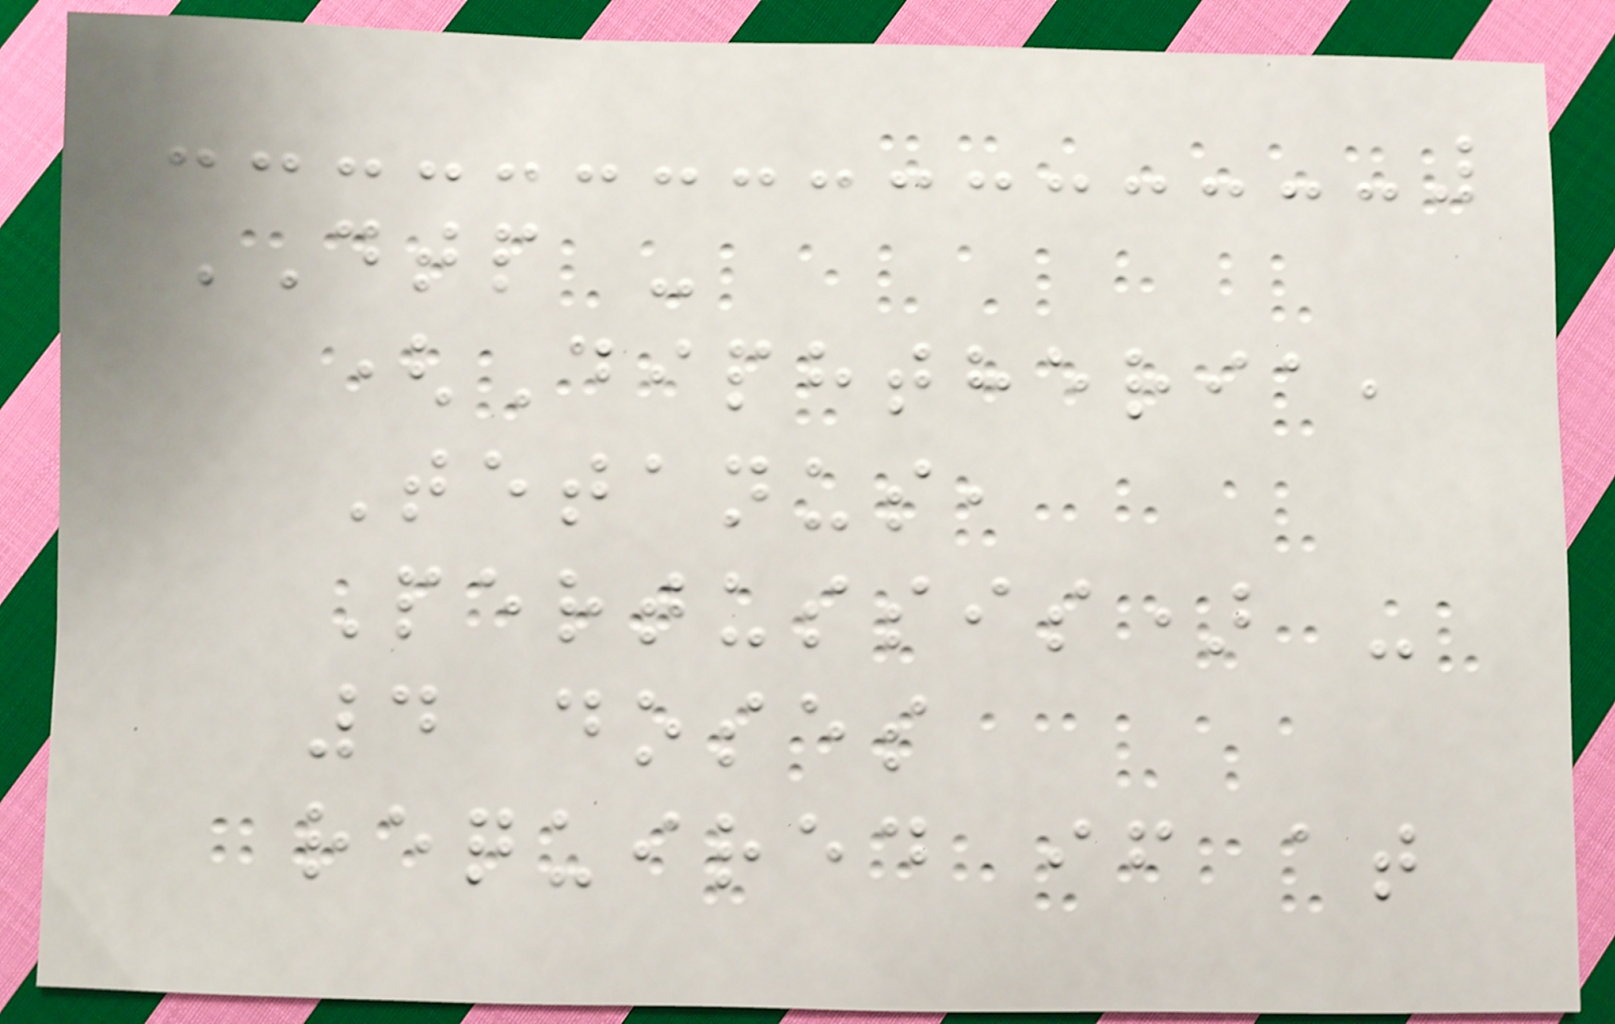DTP -
(Diphtheria,
Tetanus,
Pertussis) -
4 doses
required if at
